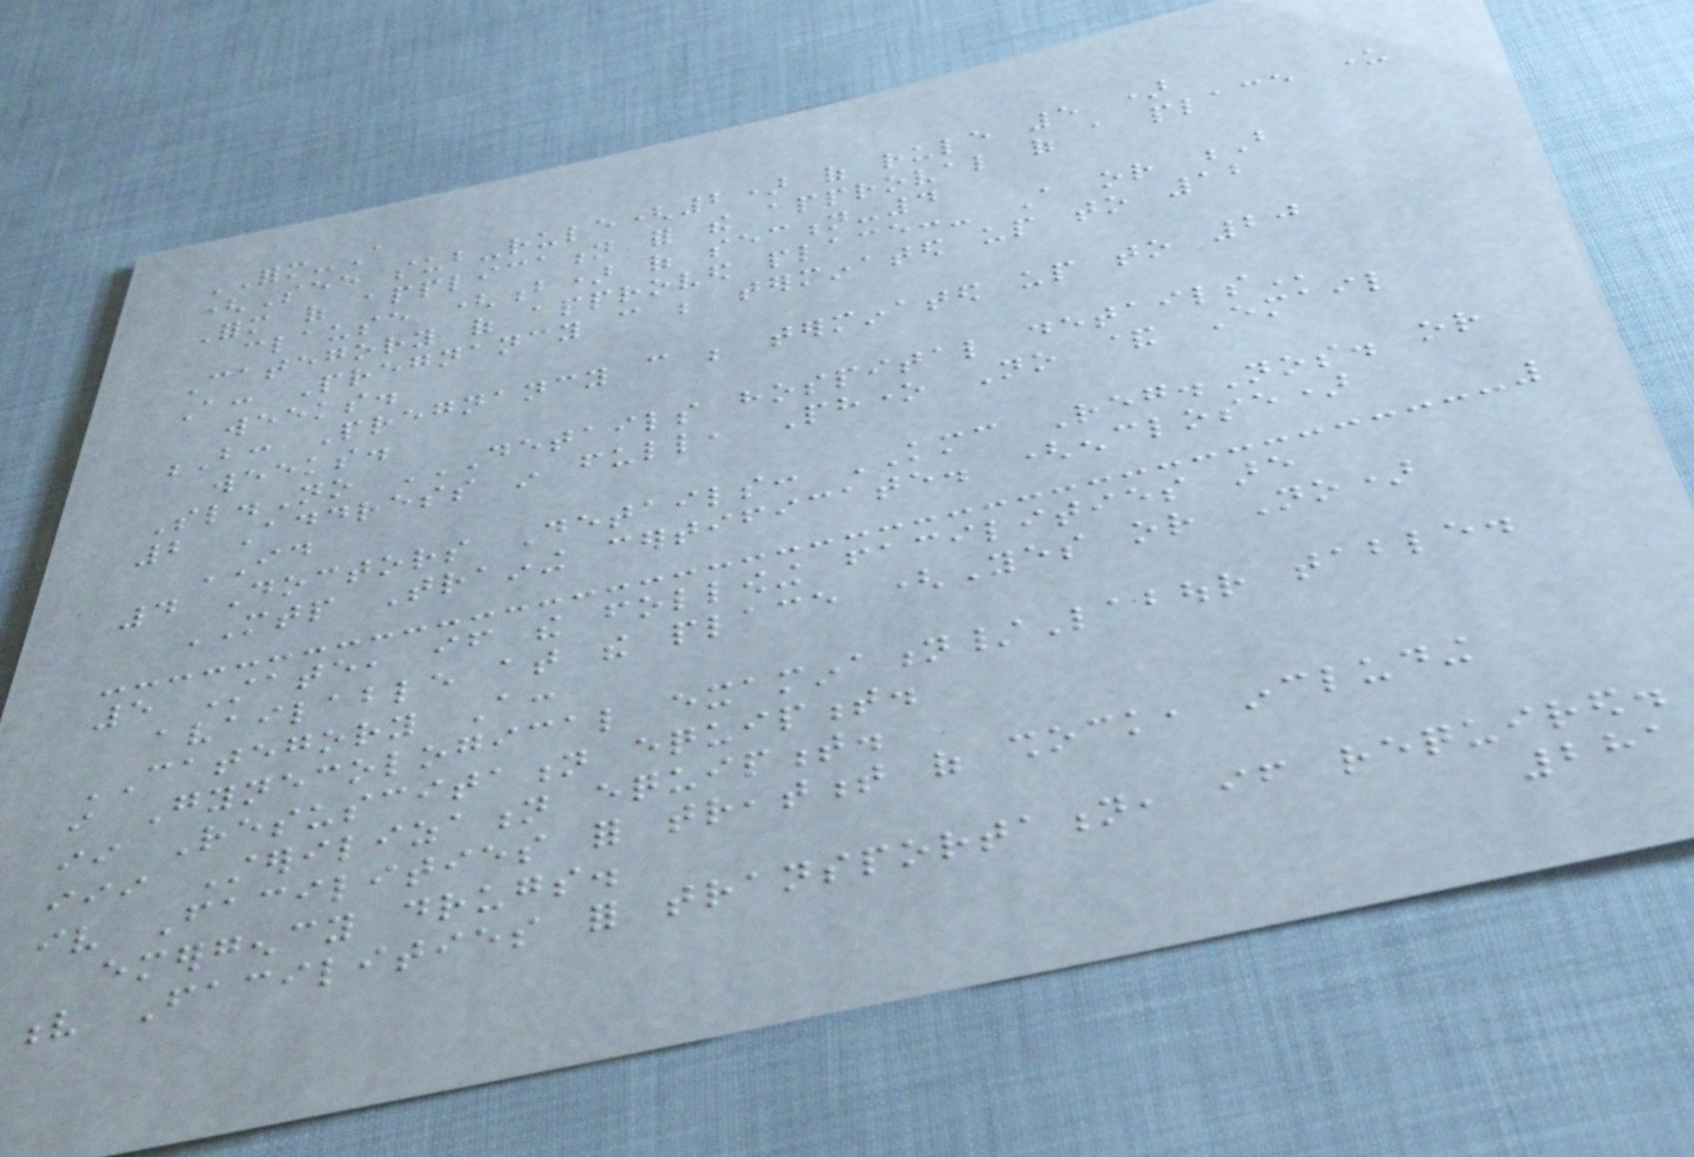FORM-A
(See sub-rule(2) of rule 5 )
Form of application for the approval of a place under
clause (b) of section-4
Category of approved place:- A or B
A: Pregnancy can be terminated up to 12
weeks.
B: Pregnancy can be terminated up to 20
weeks.
Sl.No DETAILS HOSPITAL DETAILS
2 Address in full, Phone No & Email
ID
4 Doctors Details: KMC Reg.Nos. or
MTP Training certificate. (enclose)
5 State, if the following facilities are
available at the place (Yes or No)
CATEGORY A:
i Gynecological examination/Labour table.
ii Resuscitation equipment.
iii Sterilization equipment.
iv Facilities for treatment of shock, including
emergency drugs.
v Facilities for transportation, if required.
281
